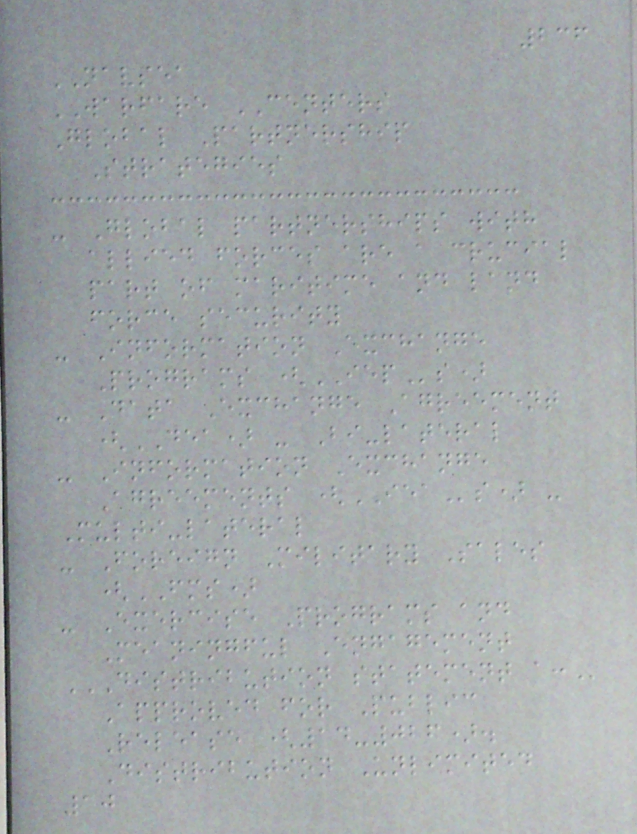236
NAVSEA
WARFARE CENTERS
Global Partnership
Strategies
- Global partnerships with
allied forces are a crucial
part of maritime and land
force security
- Information Exchange
Programs (IEPs)
- Data Exchange Agreement
(DEA) - Bi-lateral
- Information Exchange
Agreements (IEAs) -
Multi-lateral
- Foreign Military Sales
(FMS)
- Exercise Programs and
Meaningful Engagement
DISTRIBUTION STATEMENT A:
Approved for Public
Release (14-026).
Distribution Unlimited
10
